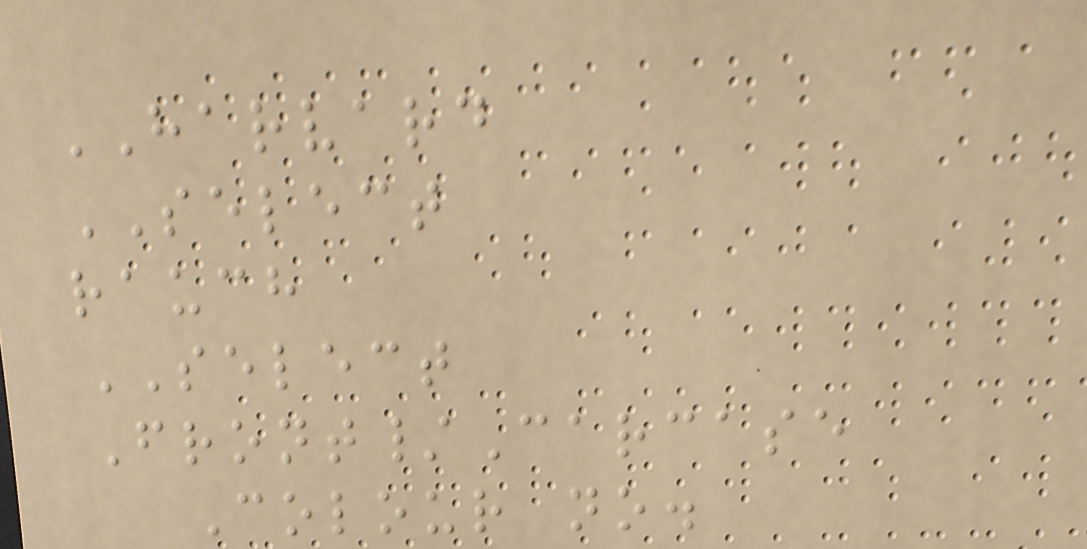HARVARD
SELECT
rauch
SELECT
Front/Carcase
Colour no.
